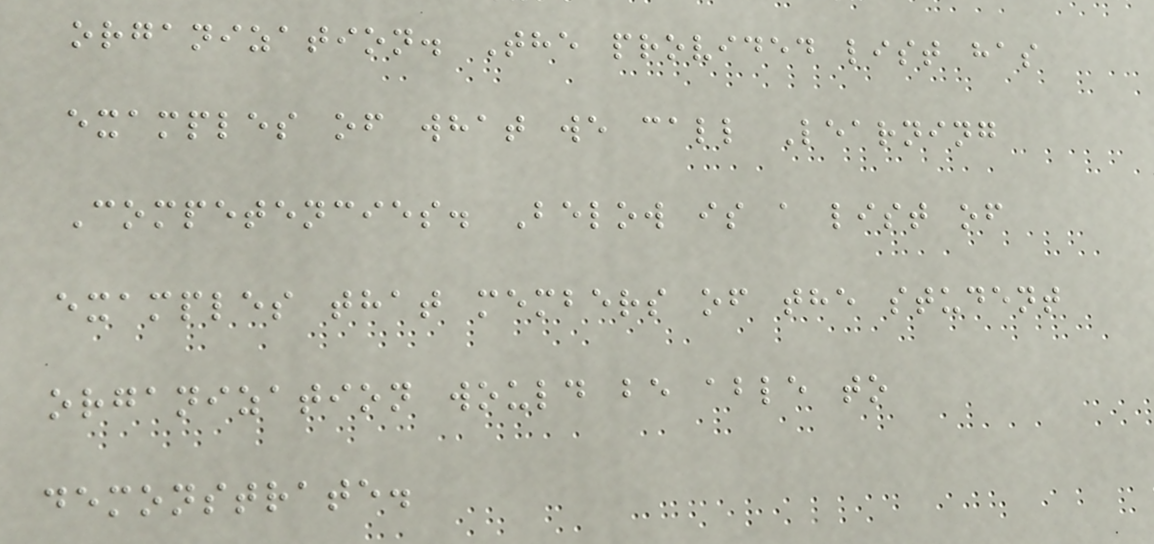organization. The provided list has
examples of what we call Learning
Competencies. Below is a list of
examples that members of the student
organization would be able to
demonstrate.
